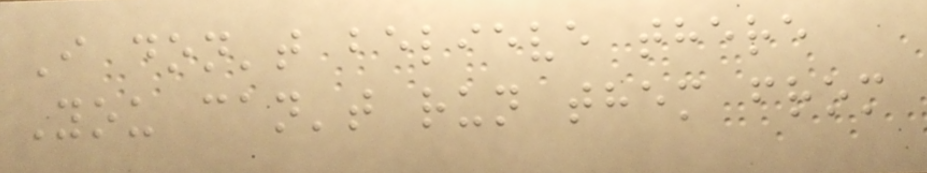I don't believe there
You can't run them from
